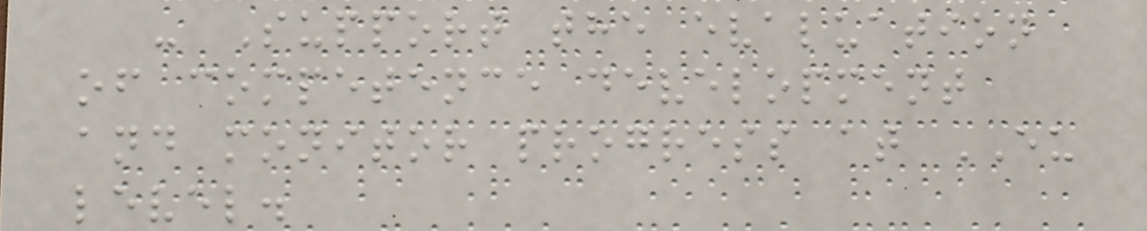- Support the evaluation
of competence development
and monitor progress at EU
level.
